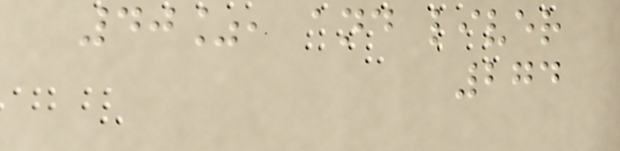40%, and liver
274
